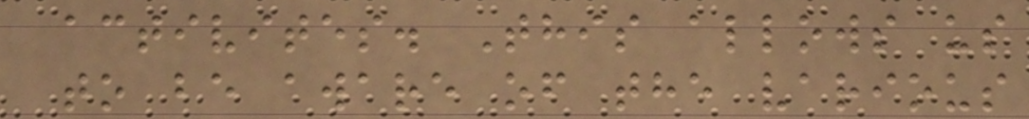activites. This allows us
to be aware of the various
